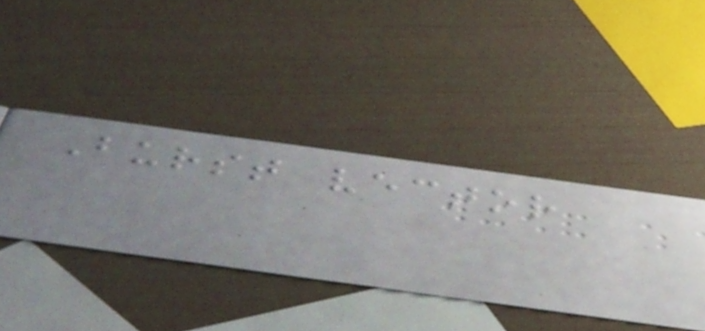Burst vector
